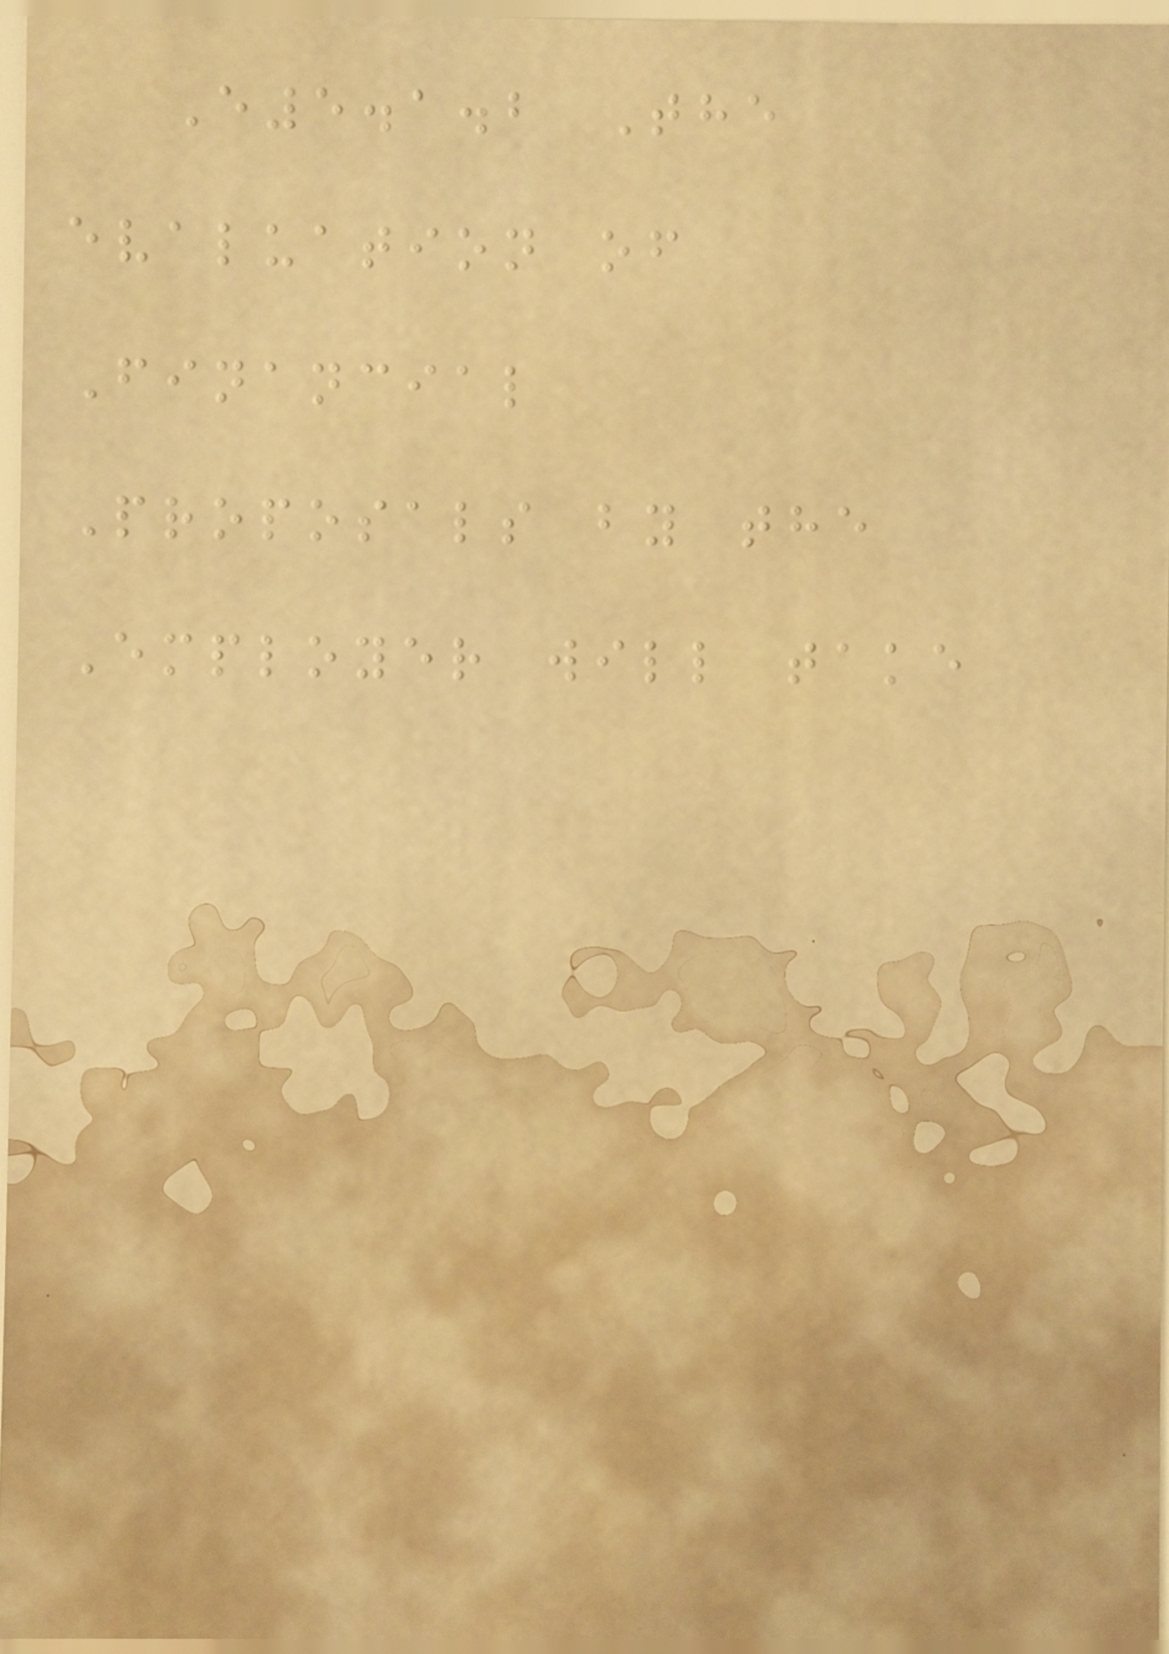E5.1.2 The
evaluation of
Financial
Proposals by the
Employer will take
